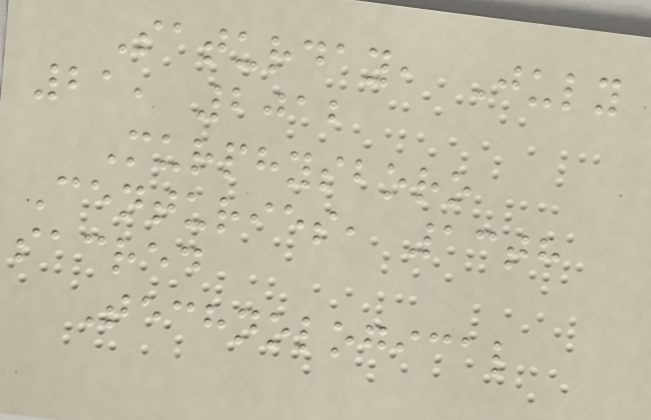Saturday, July
21, 2012
Murphysboro
Centuries, 13th
sacred
Technological
